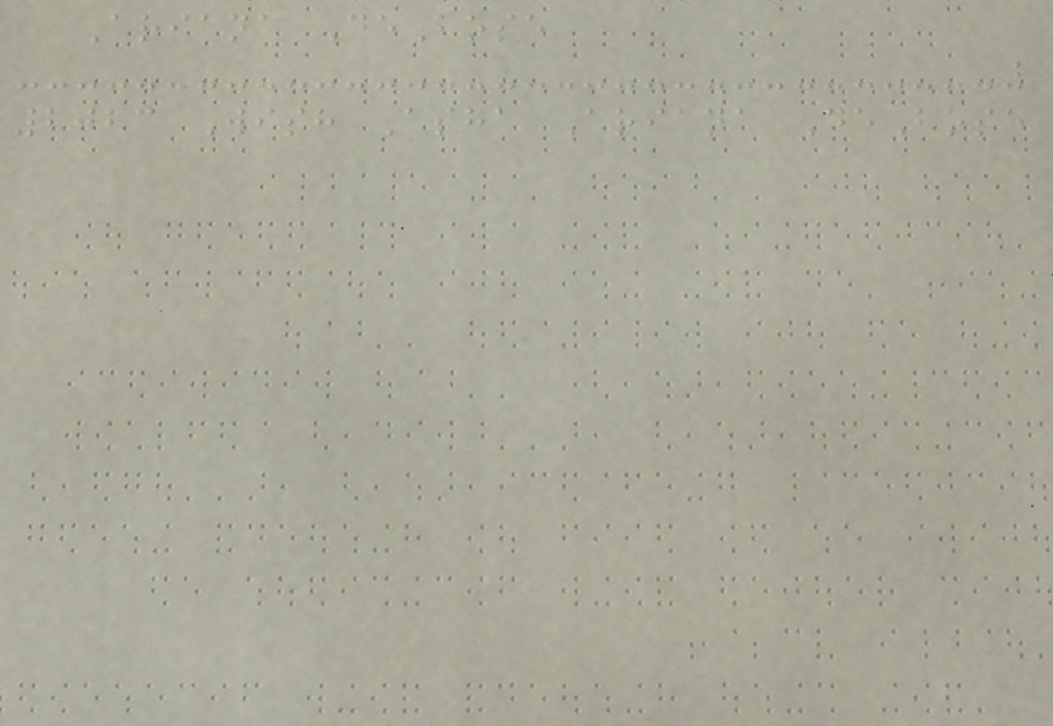Ariana DeBose
2023 Wish Asha Ariana DeBose
